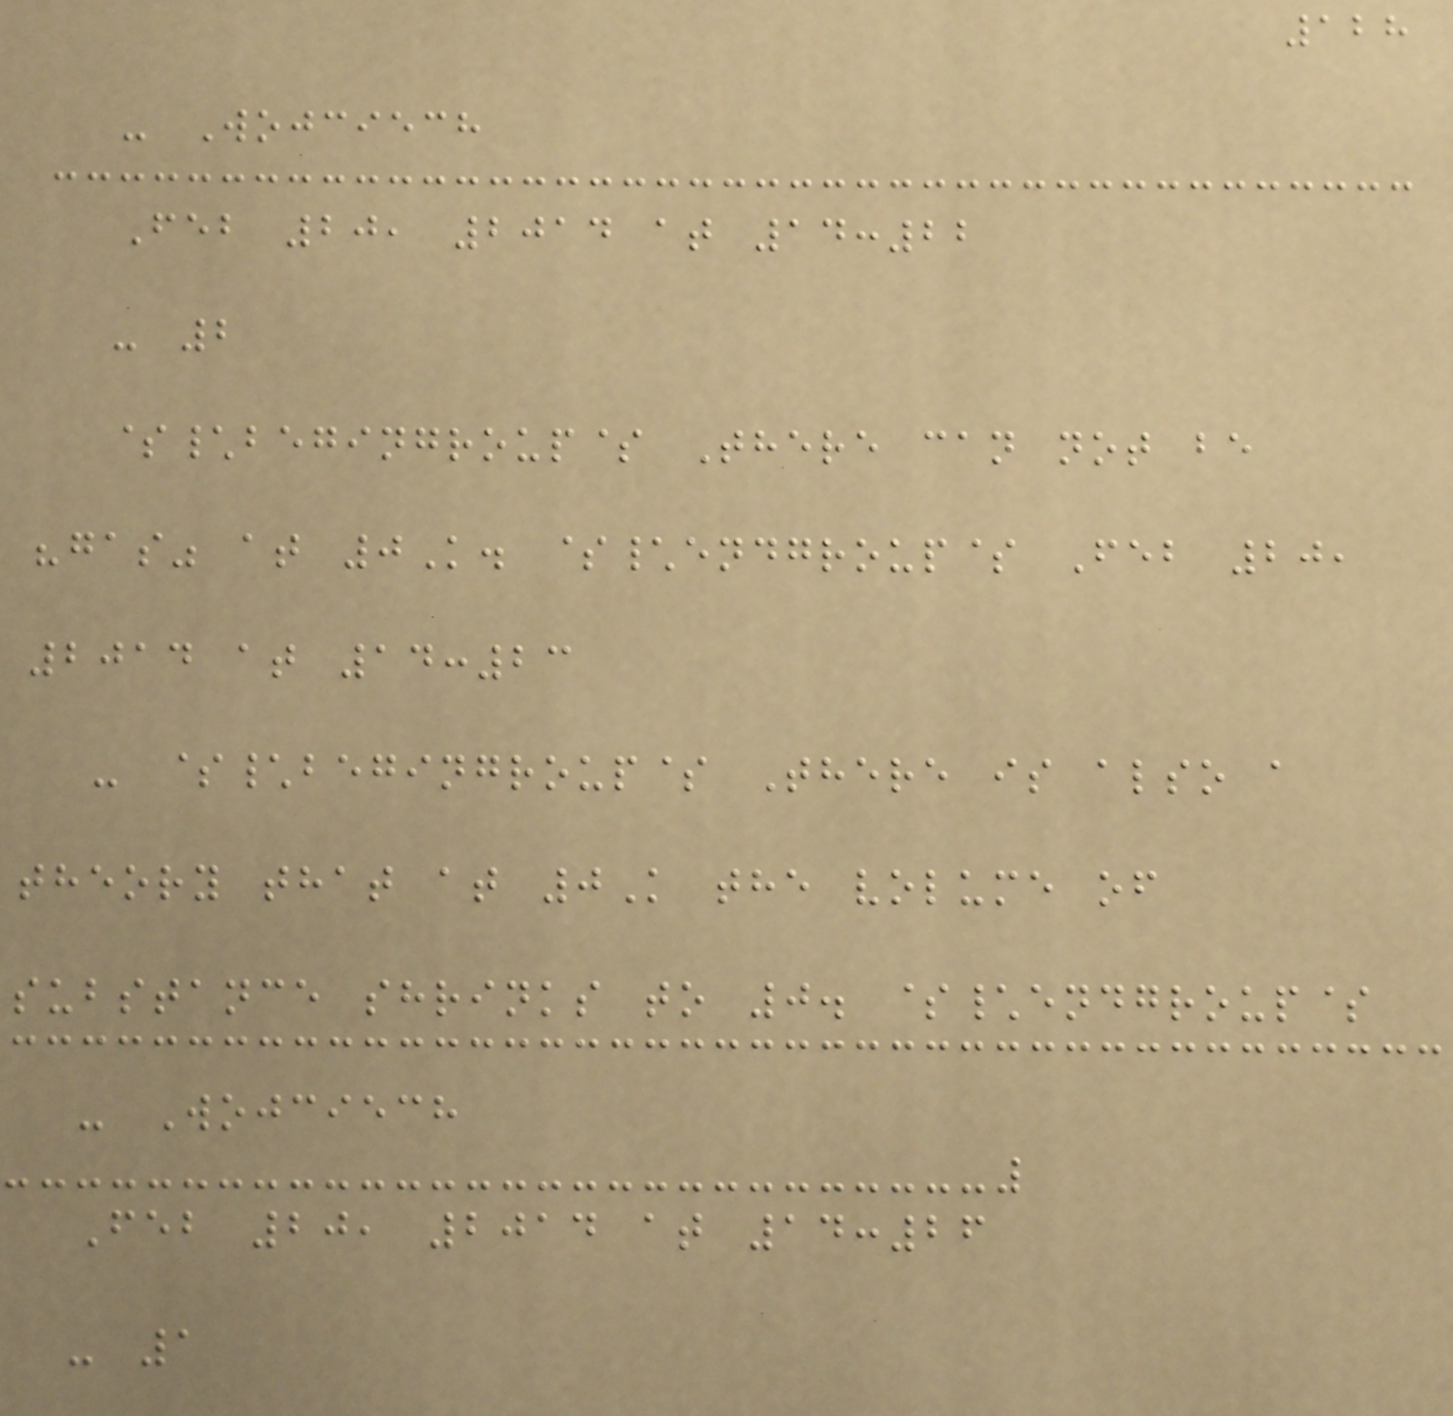128
- Wojciech
Feb 20, 2014 at 14:22
- 2
$\begingroup$ There can not be
"gas" at 0K. $\endgroup$ Feb 20,
2014 at 14:23
- $\begingroup$ There is also a
theory that at 0K the volume of
substance shrinks to 0. $\endgroup$
- Wojciech
Feb 20, 2014 at 14:26
- 1
